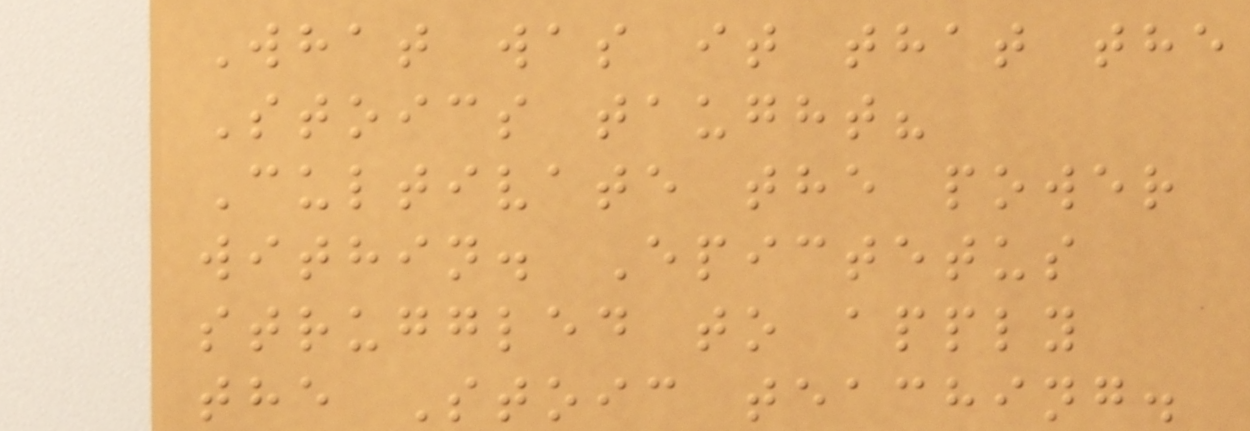What was it that the
Stoics taught?
Cultivate the power
within. Epictetus
struggled to apply
the Stoic teaching.
